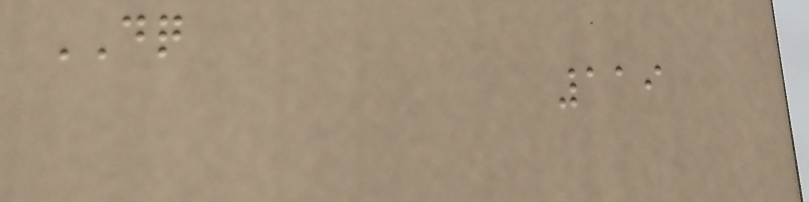DQ
119
